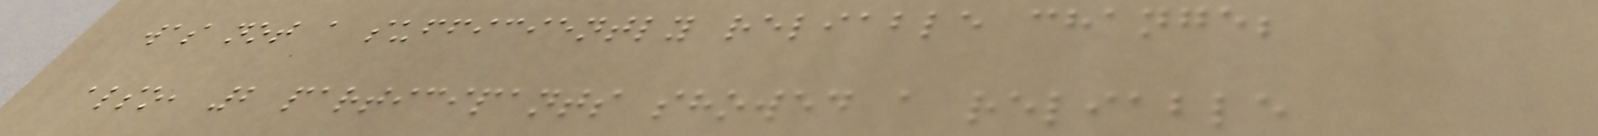was not a sufficiently reliable change;
also, 2 participants showed a reliable
